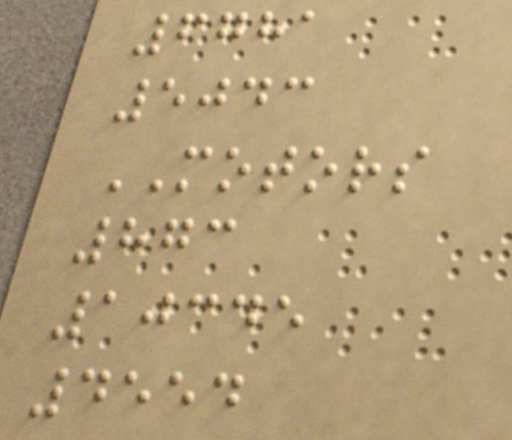6781
5043
MOTORS
873
10345
4554
